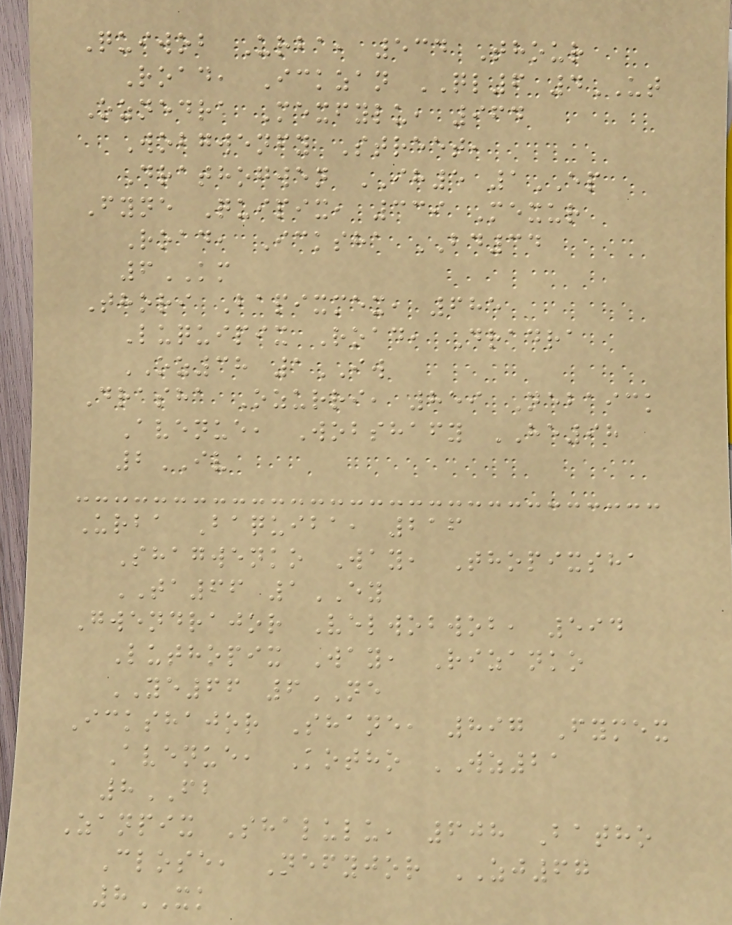Quiwob Urba, 534 Thour
Road, Ickzan QL6 4UT
Oznedra Mexfylu, 964
Wobgwenfy Street,
Drathogwen IH5 1EP
Fyne Quipix, 339 Mexur
Road, Icksha BD34
6KM
Thori Bapixmex, 685
Luquipix Road, Dradra
OZ38 1IW
Drasha Ozurri, 859 Nebaick
Avenue, Wobshafy HE98
2IV
Urba Baquiba, 216
Shagwenko Way, Thopixsha
TA66 1EY
Gwendrajor Velwobwob, 594
Luthopix Way, Rizanko
YE66 6NE
Ickshajor Shane, 897 Fymex
Avenue, Kotho WZ21
8FB
Zanpix Shalulu, 608 Batho
Close, Nefyjor ZJ67
8XK
